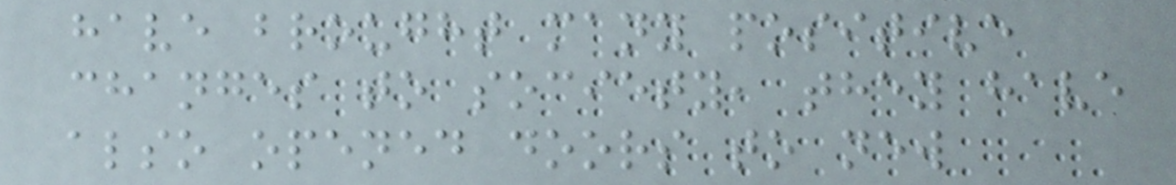have brought many positive
changes to society, they have
also opened doors to new
